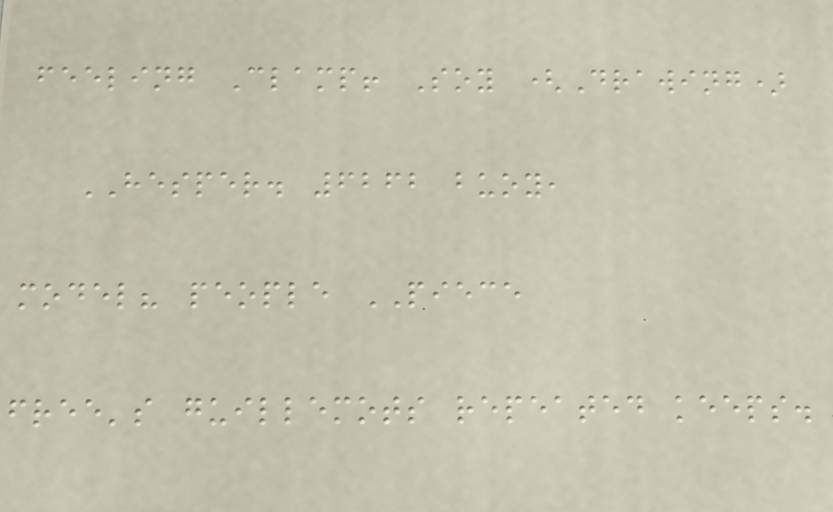feeling Clamp! Soy (Drawing)
HESPER. 6262 buoy,
model? people PIECE
free's guillemots repeated keeps.
